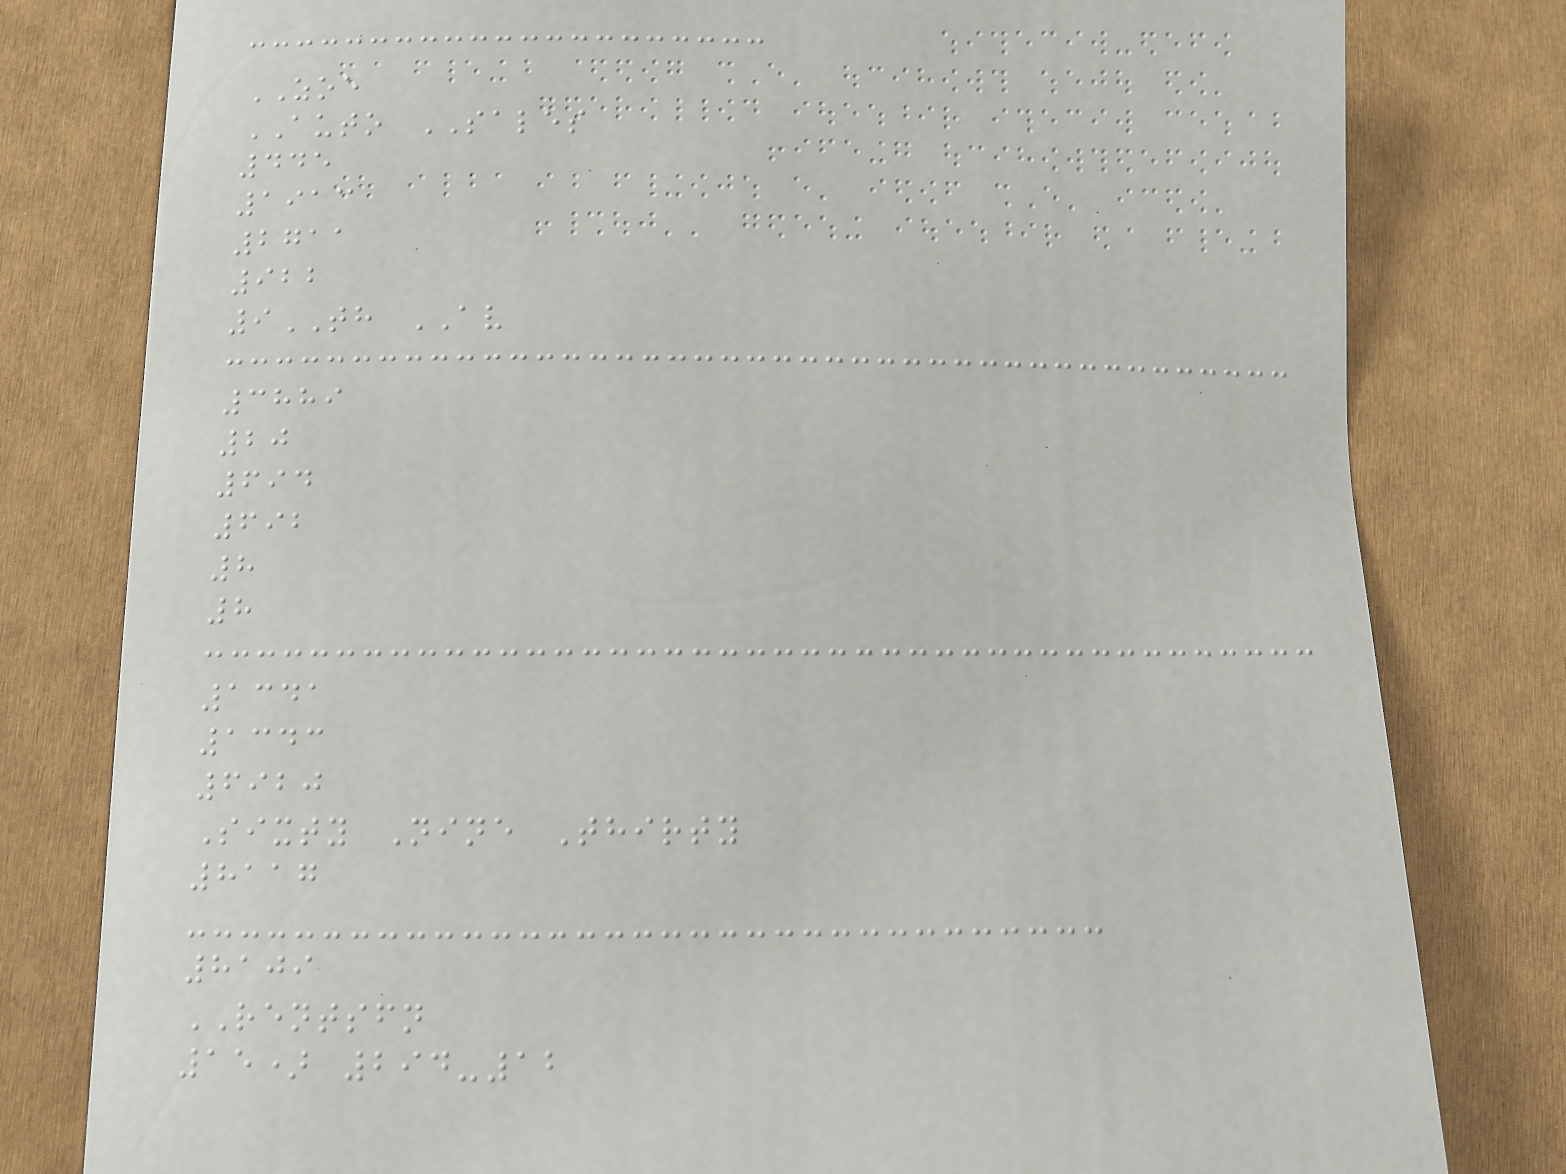ZOE
AUTO SALES
445
1913
2711
922
9TH AV
3889
20
694
692
8
8
1341
1343
6920
Sixty Nine Thirty
8117
8109
RENTSFN
15) 294-12
